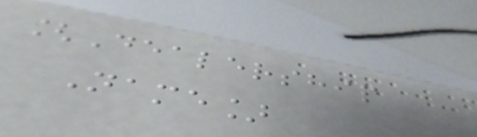[Dealership
Name]
